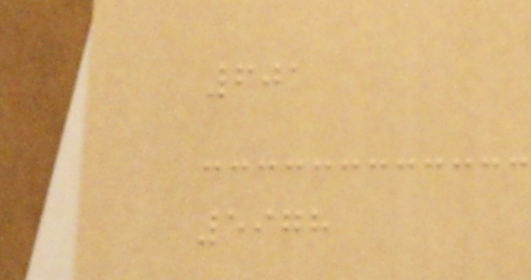601
5978
